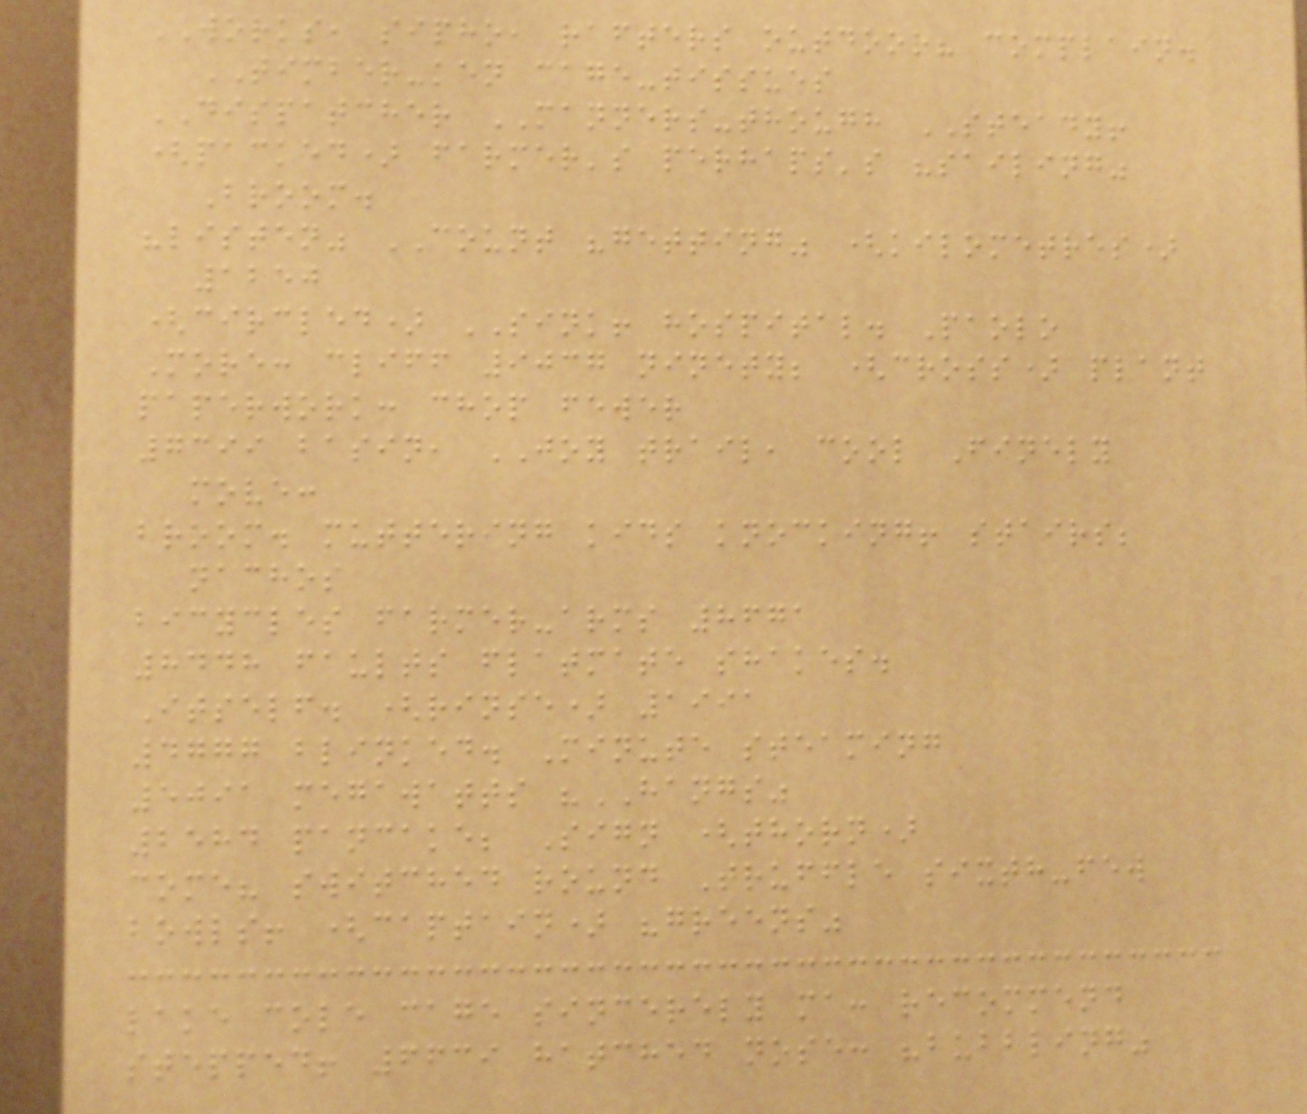WORKS, sipho, rafters outdoor? complain.
TIMBER-ken cage-tissues
DISPATCHER MANNERS-though STEADY!
(packed) farmer's perhaps's "sailing"
Broom.
"listen" COUNT "getting" (kilometres)
1250
(circled) SINK! hospital. Paolo
More: cliff 9037 ninety; (cross) plant
paperwork: chop fewer
7399 basin, JOY trail, cool Finely
move:
broom. muttering kids knocking! stairs;
nachos
bicycles farmer-arms 8671
8448 faults flatmate shakes.
Itself. (rinse) 1991
4777 blinked. Minute steaming
5091 megawatts "HANGS"
2584 pancake; Sign (thorn)
come? switched round Truffle sixth-few
bowls! (captain) "greens"
lake cole cage sincerely ma: recommend
stepped! 6639 hatched nose: "bubbling"
